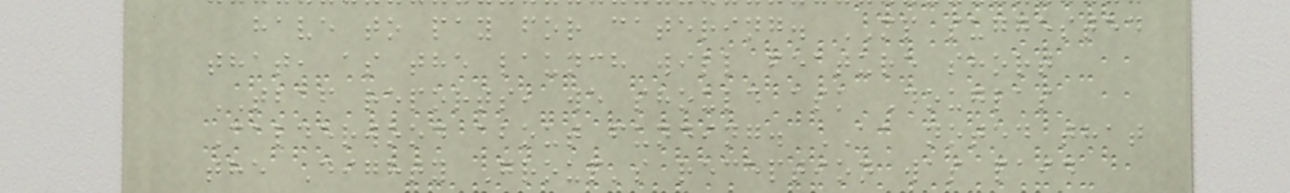have to pay for catering. MP suggested
that, as the launch will feature short
TBAF reports, we should ask Douglas
Calderwood about funding. AA noted that
the Dighty Group's reception was paid
